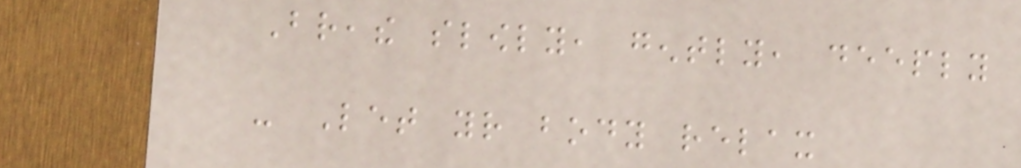Breathe slowly, gently, deeply
- Let your body relax
